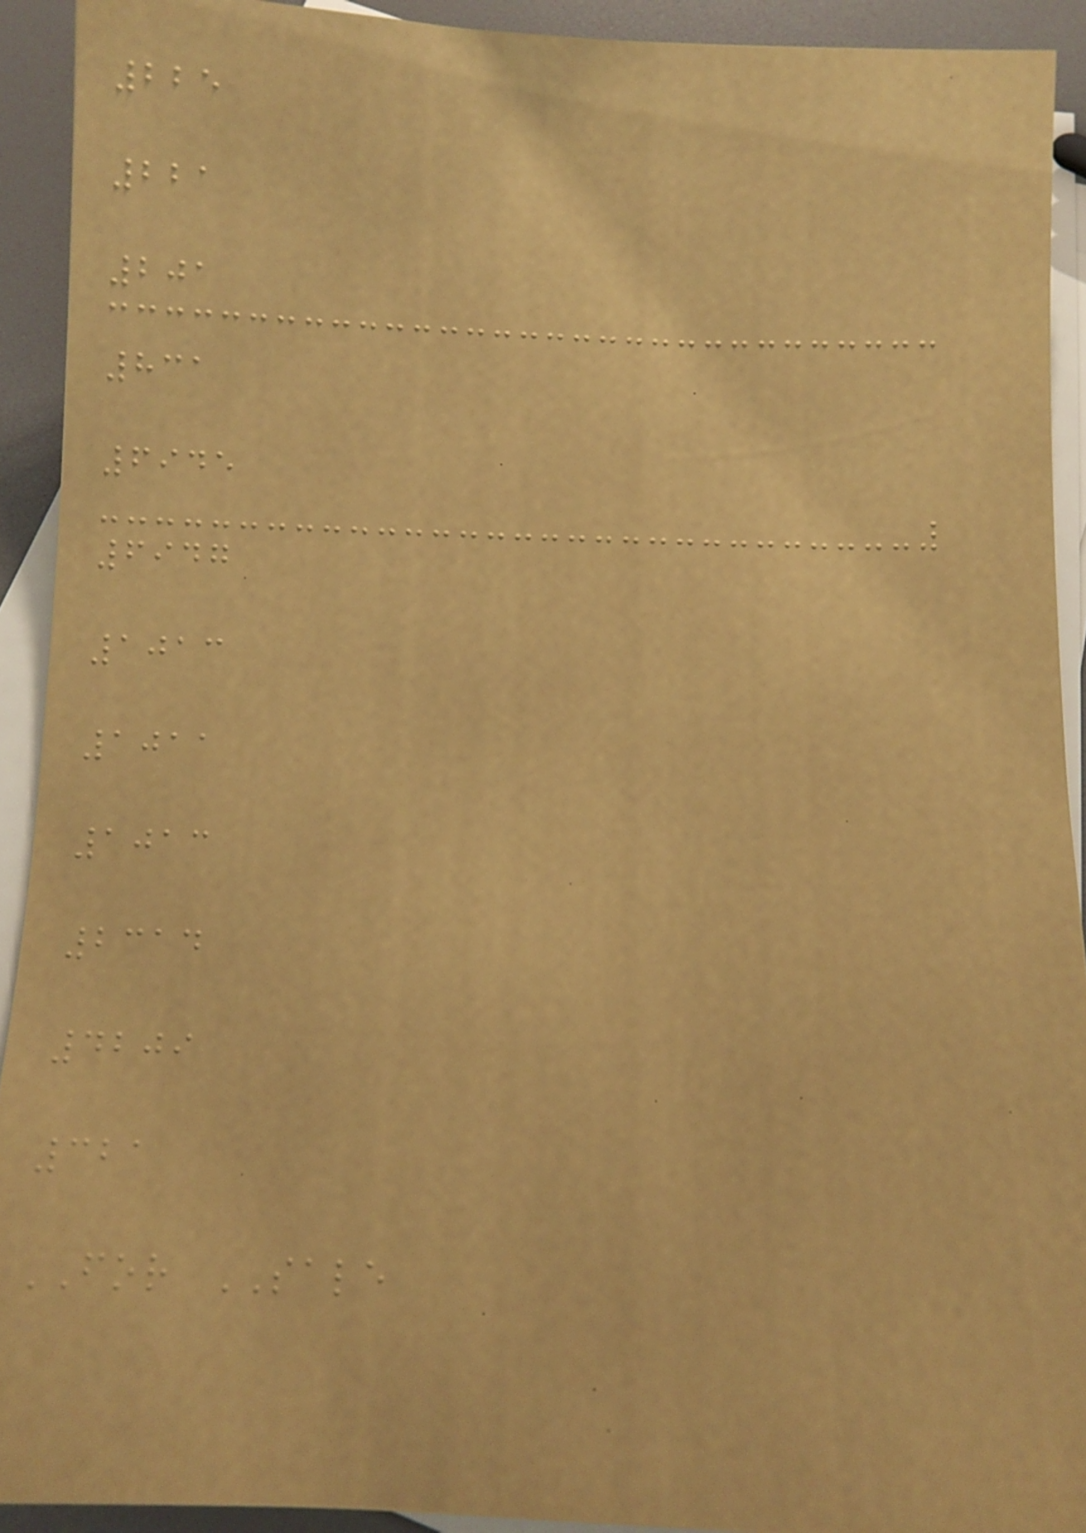225
221
201
831
6945
6947
1013
1011
1013
2314
4209
321
FOR SALE
